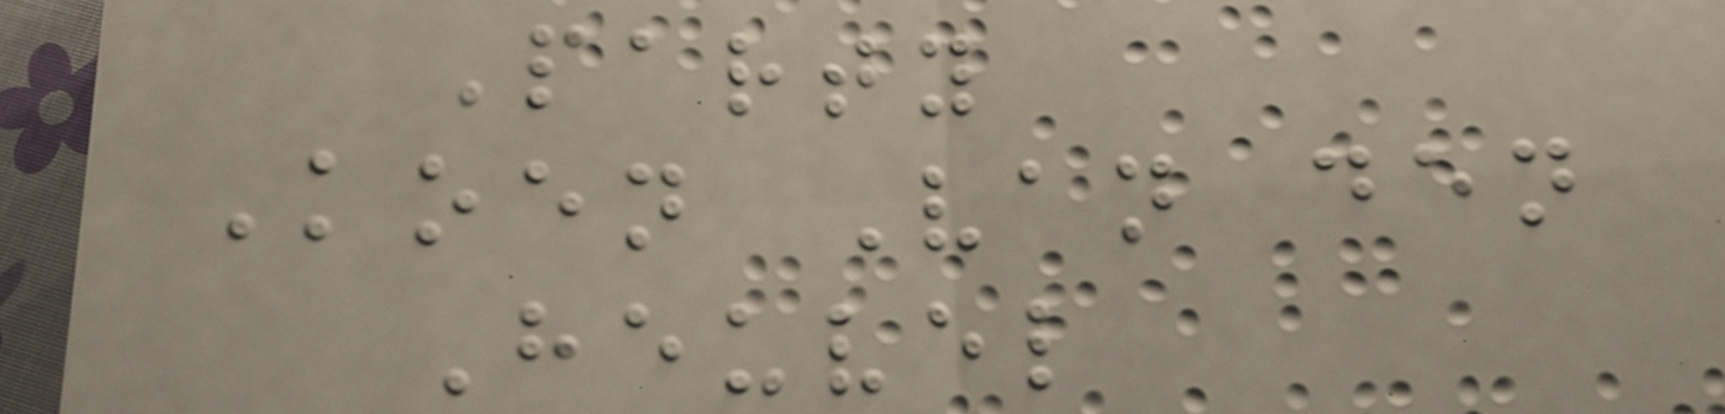Party
Koen Van den
Heuvel
